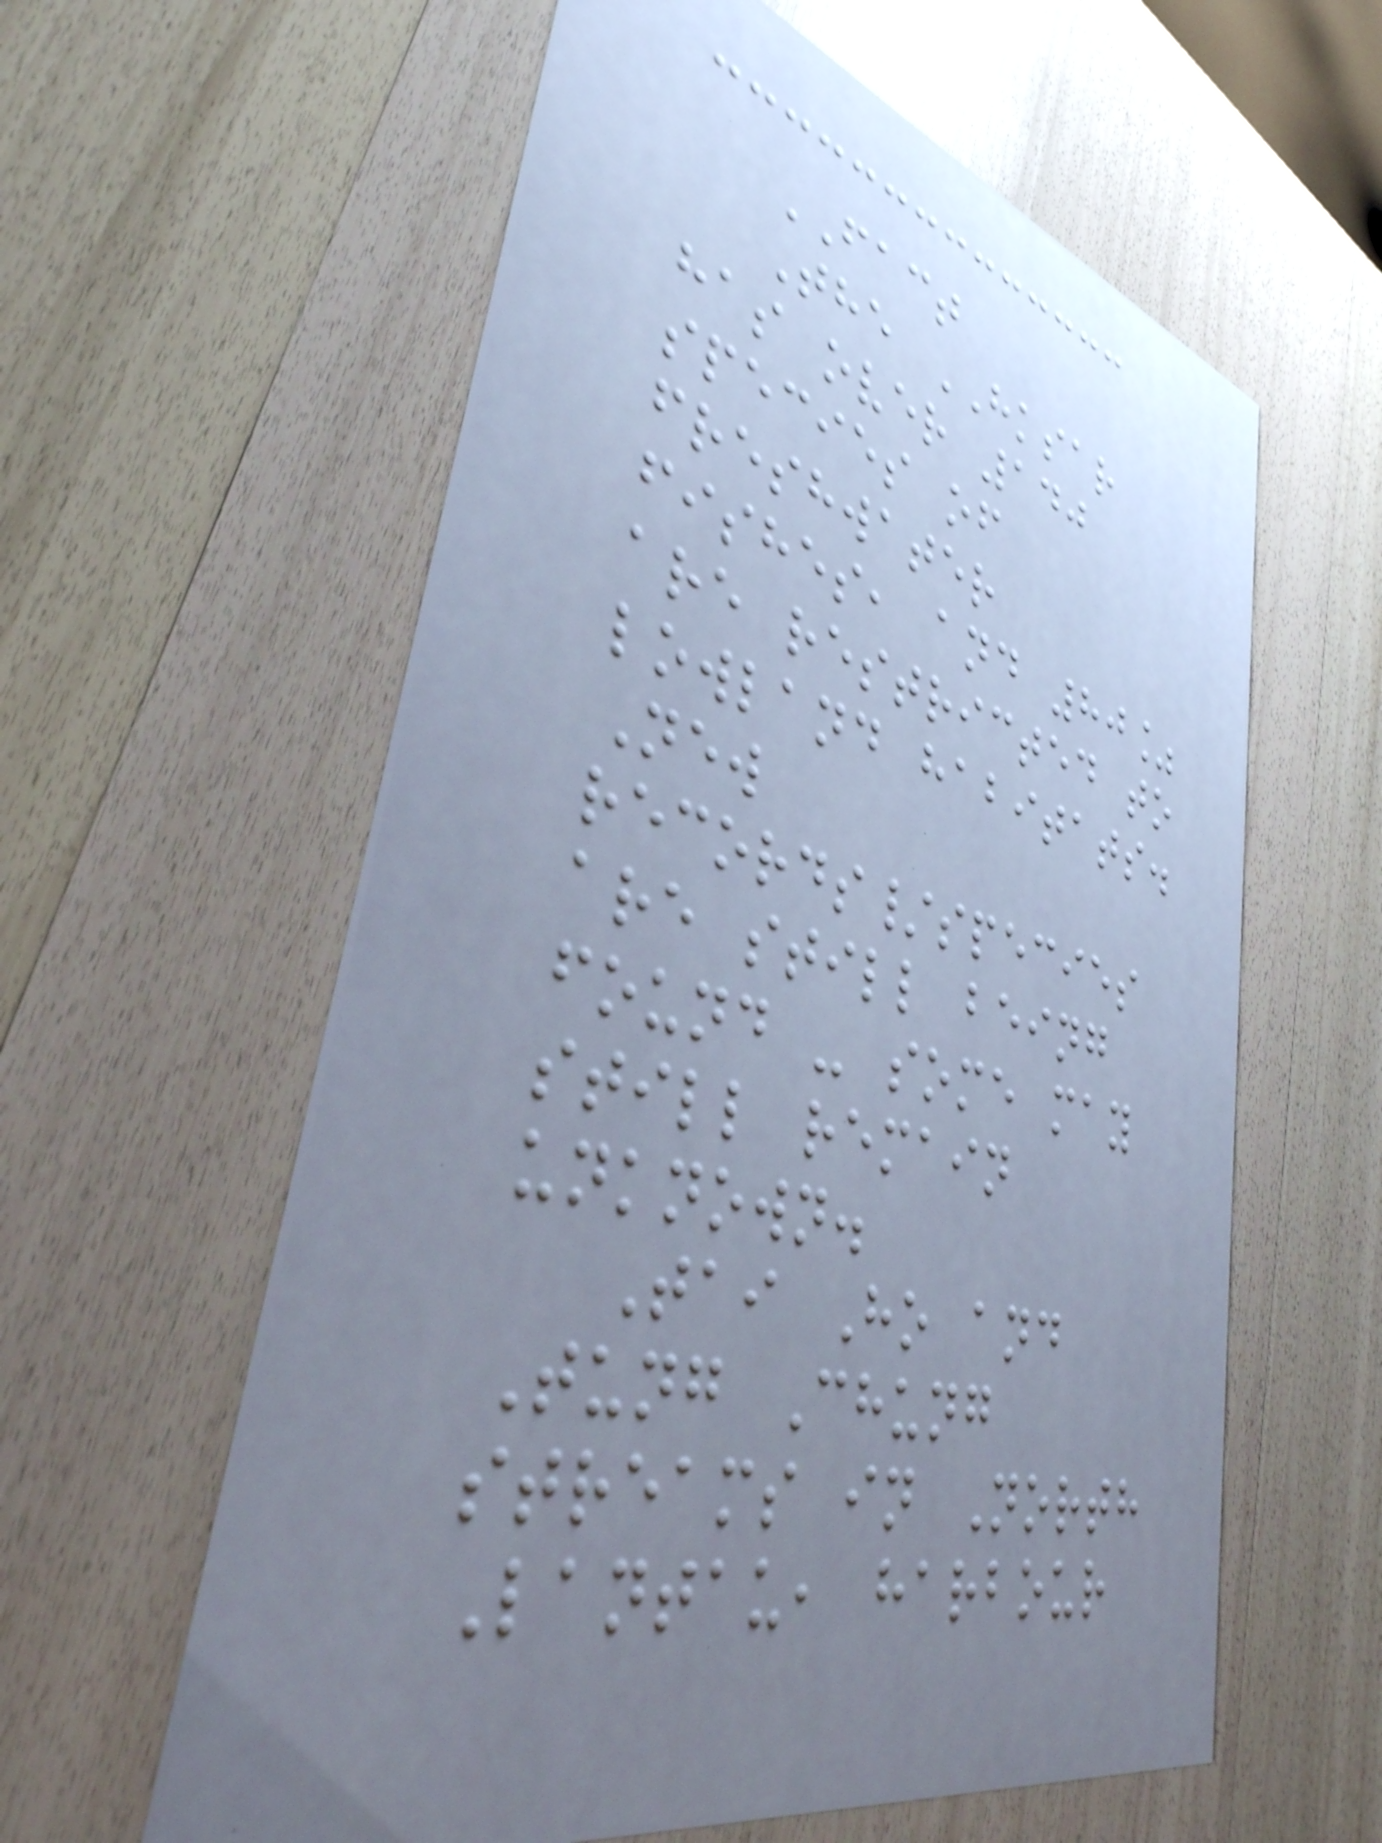FACT
The HKSAR
has over 140
species of
freshwater
fishes, and 80%
are restricted to
lowland habitats.
New
records/species
are still being
found - some may
still remain
unknown.
Tai Ho and
Tung Chung
streams in North
Lantau, harbour
